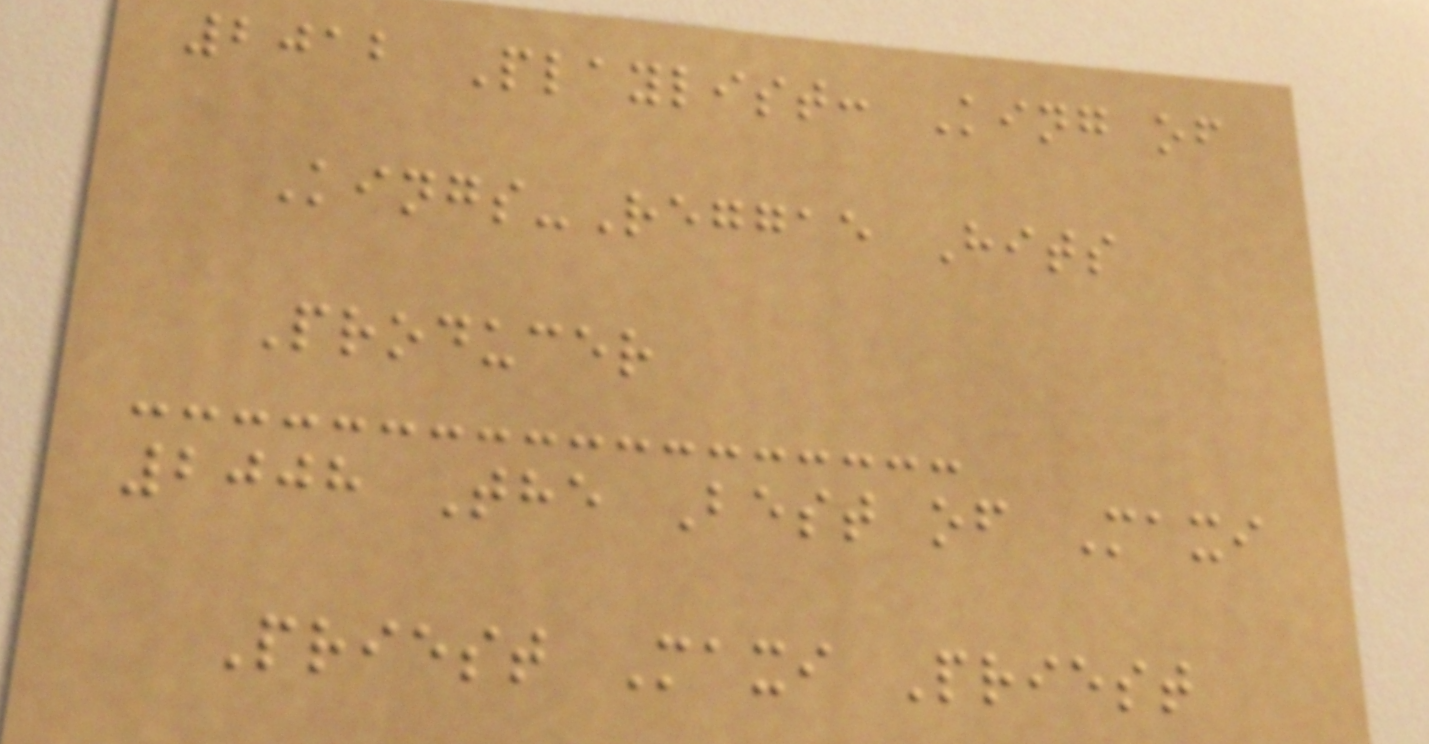2012 Playlist: King of
Kings-Reggae Hits
Producer
2008 The Best of Maxi
Priest Maxi Priest
